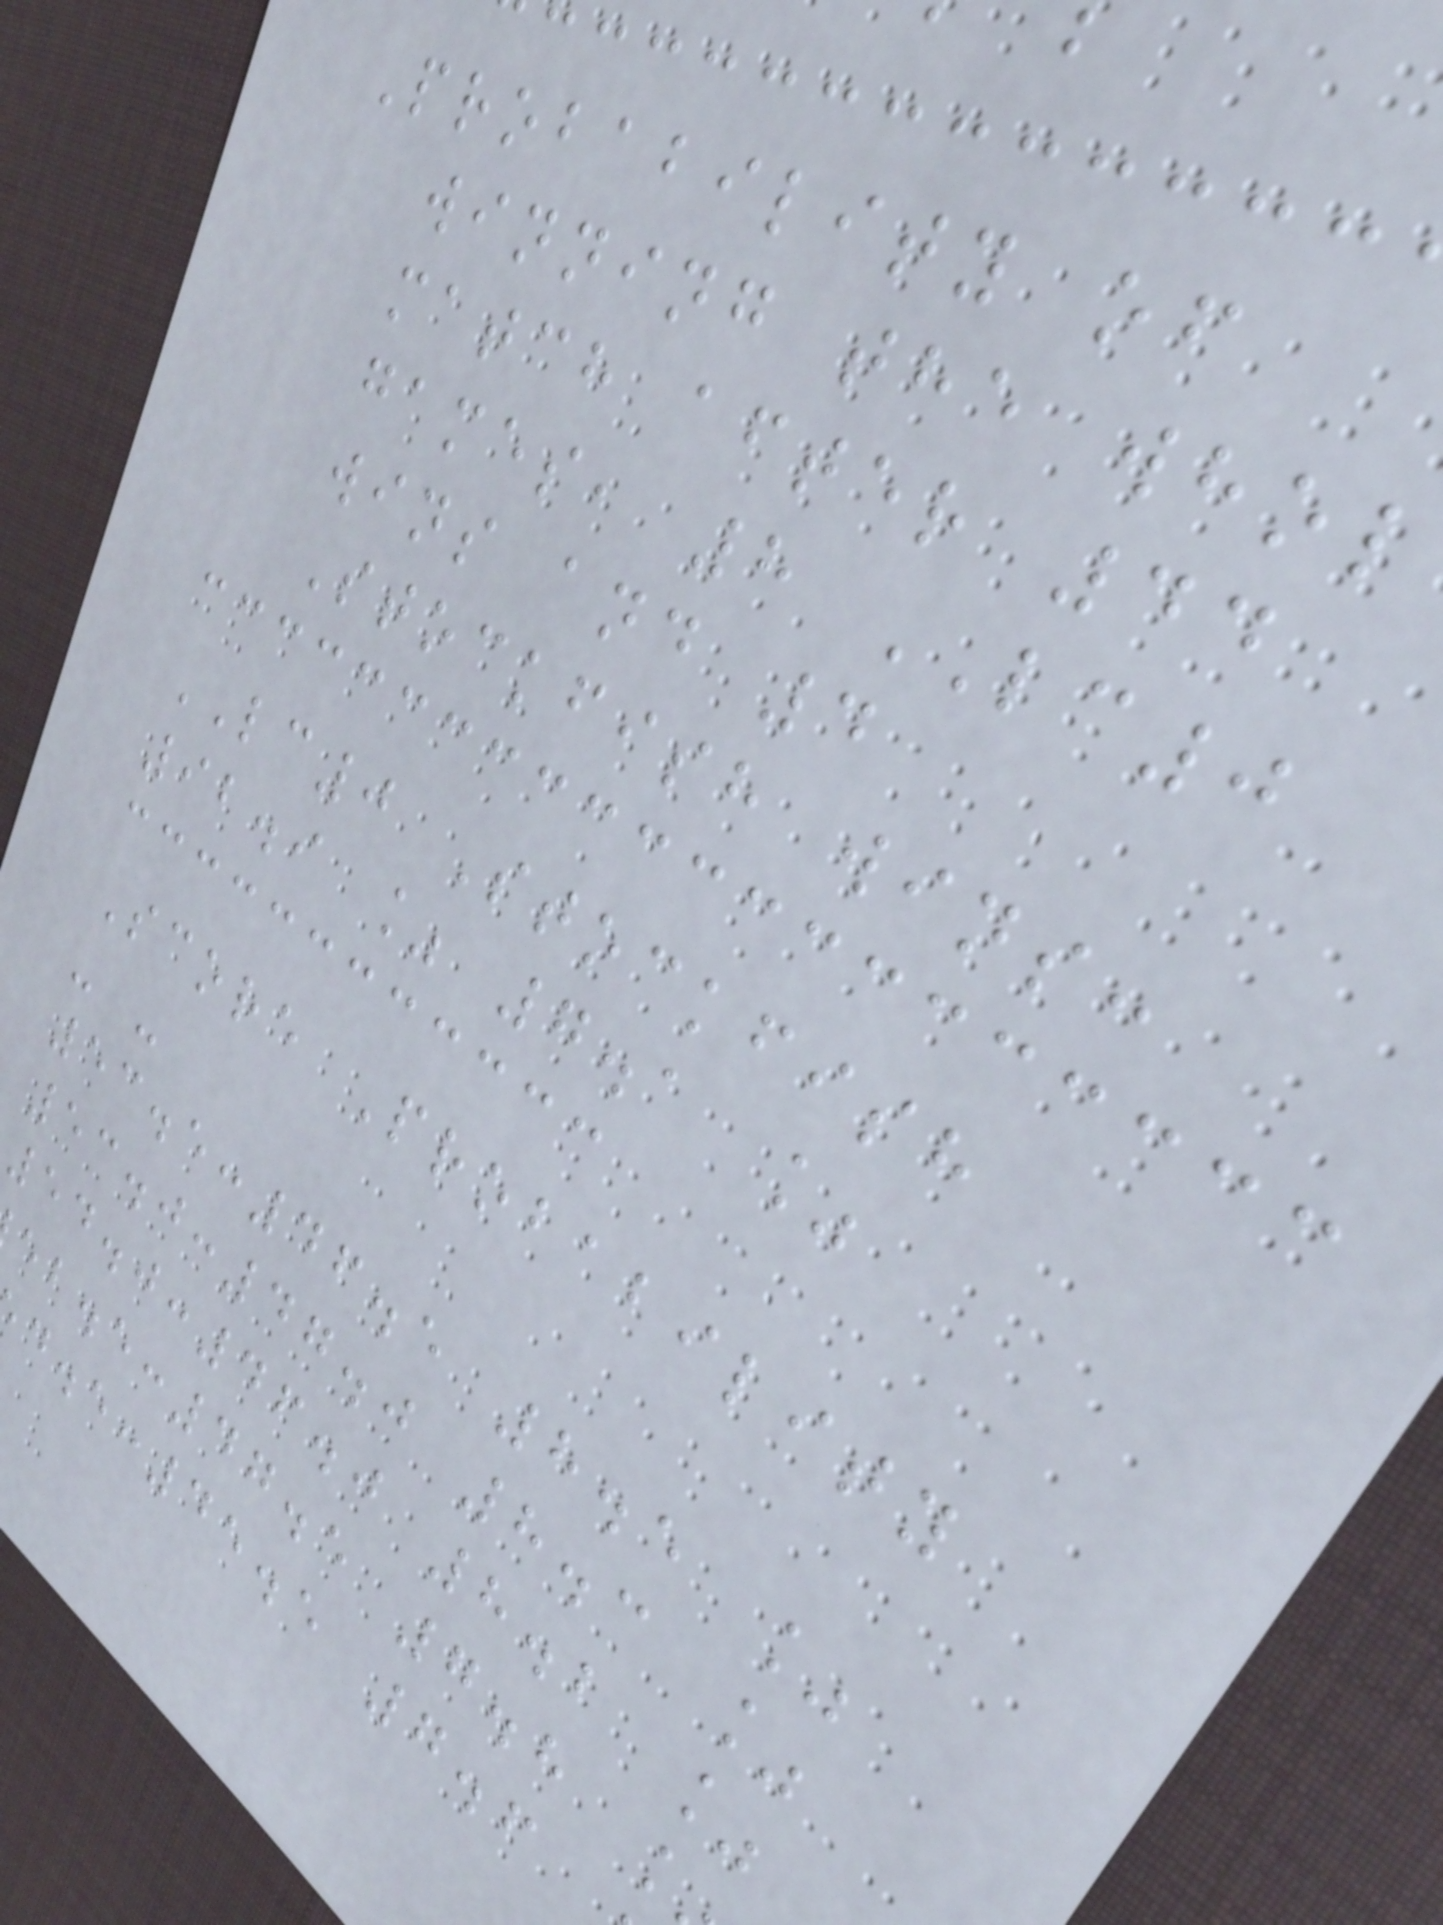Probability of
winning the whol
match after 44
games, 8 LC0
wins and 4
Stockfish wins:
LC0 Stockfish
92.9 % 7.1 %
Score Probability
- -
53.5:46.5 8.5 %
53.0:47.0 8.3 %
54.0:46.0 8.2 %
:47.5 7.8
:45.5 7.6
